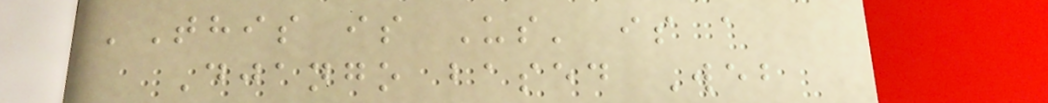'This is Us' is a
Django based Web
